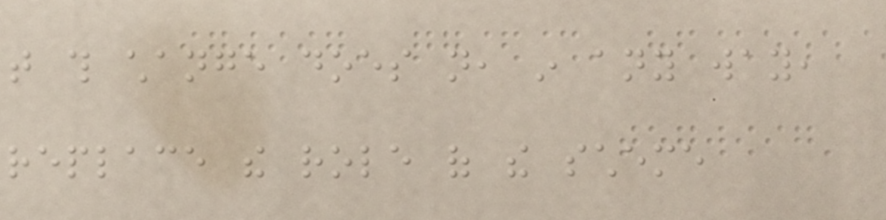that this change does not, in any way,
replace the role of the scheme
